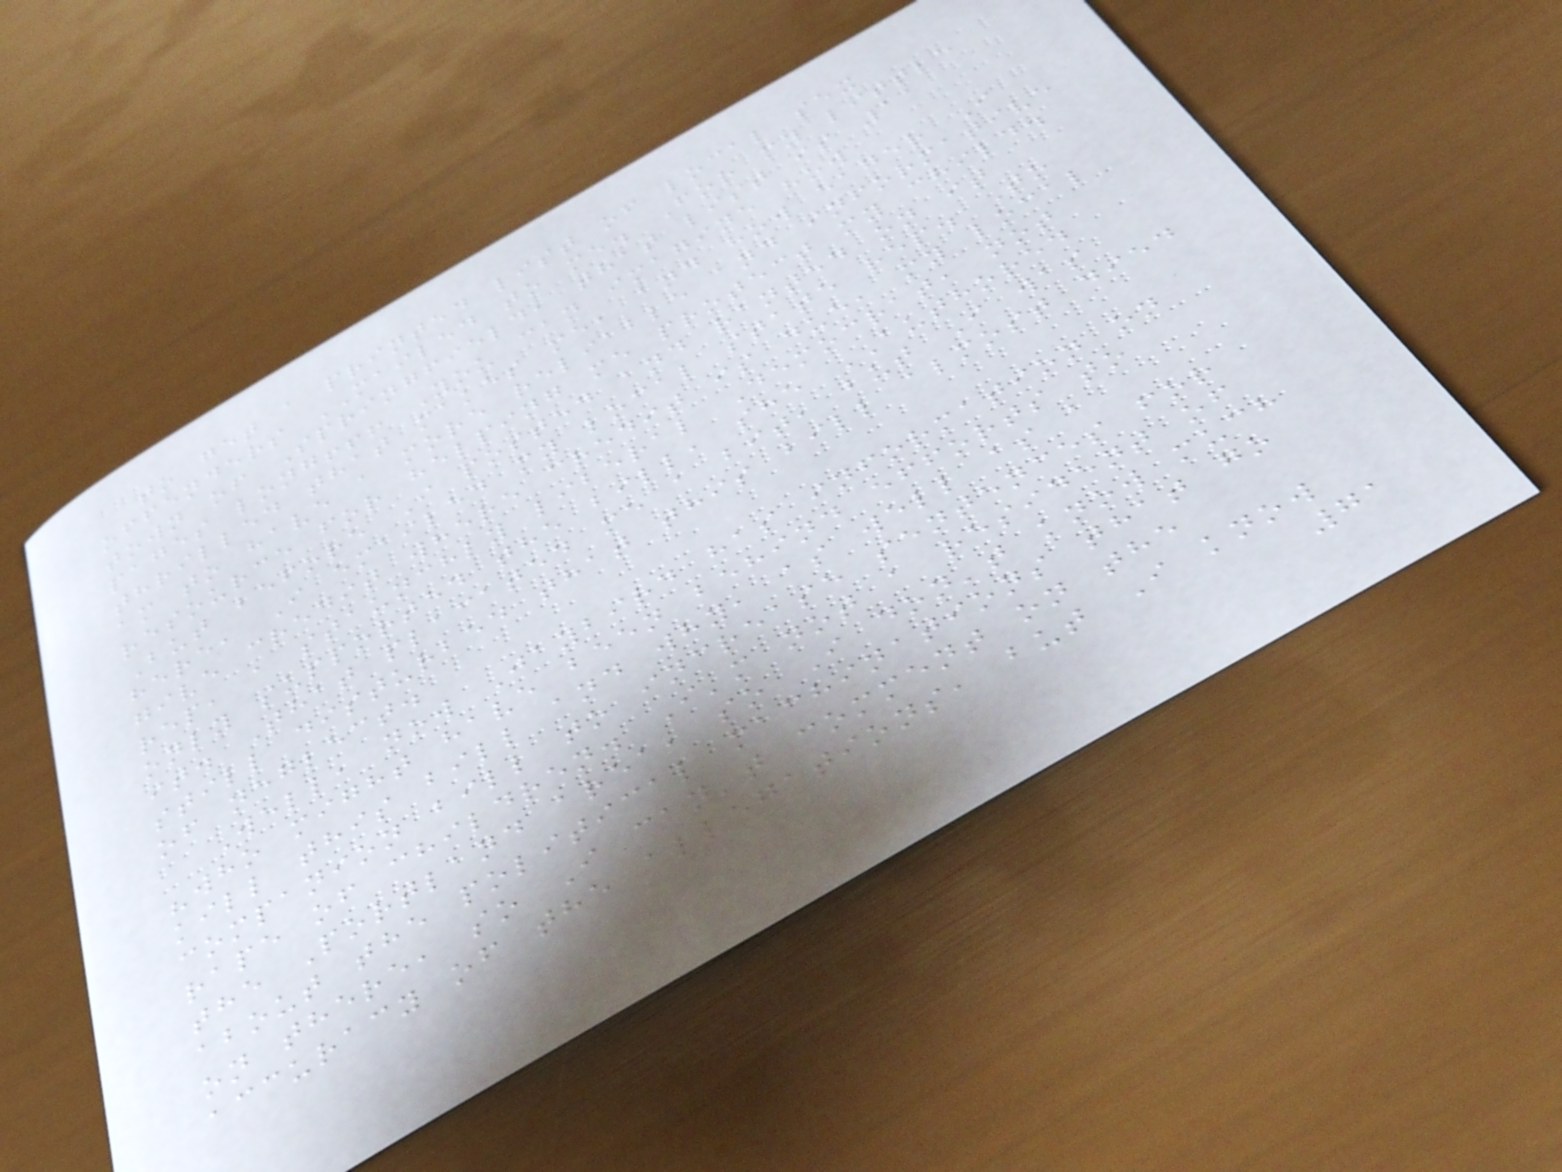to get a printed list of local sex
offenders MAILED to me. For my little
town of Springfield, that list is 11
pages long!!! You can imagine how
thrilled that makes me, and how eager I
am to have a more reliable and informative
resource for helping me protect my child.
But before I posted and ranted on it
here, I emailed my local state rep. To
give credit where credit is due, my local
rep, a staunchly liberal Democrat, not
only supported the bill, she AUTHORED
it. That placated me a bit, but I was
still disturbed that this bill almost died
of neglect.
Well, now Jaybird has information on
"who might have been behind efforts to
kill this bill and why, as well as a
companion bill to increase sentences for
rape of children. I'm not a resident of
the Portland area, so I don't know much
about the political machinations that go
on there, so I can't comment on the
accuracy of the allegations, but I know
71
